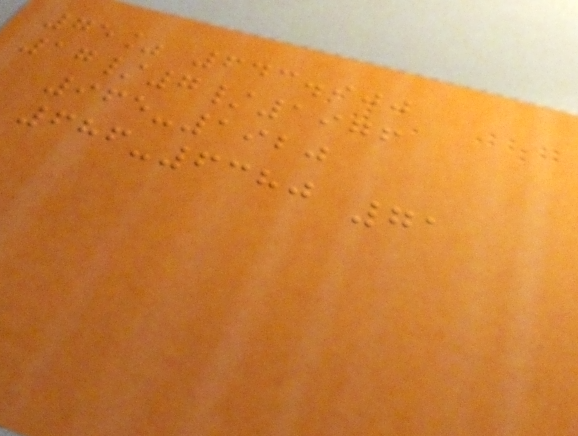75% 643.900
17/7/1976
965-1920
686-6380 71
